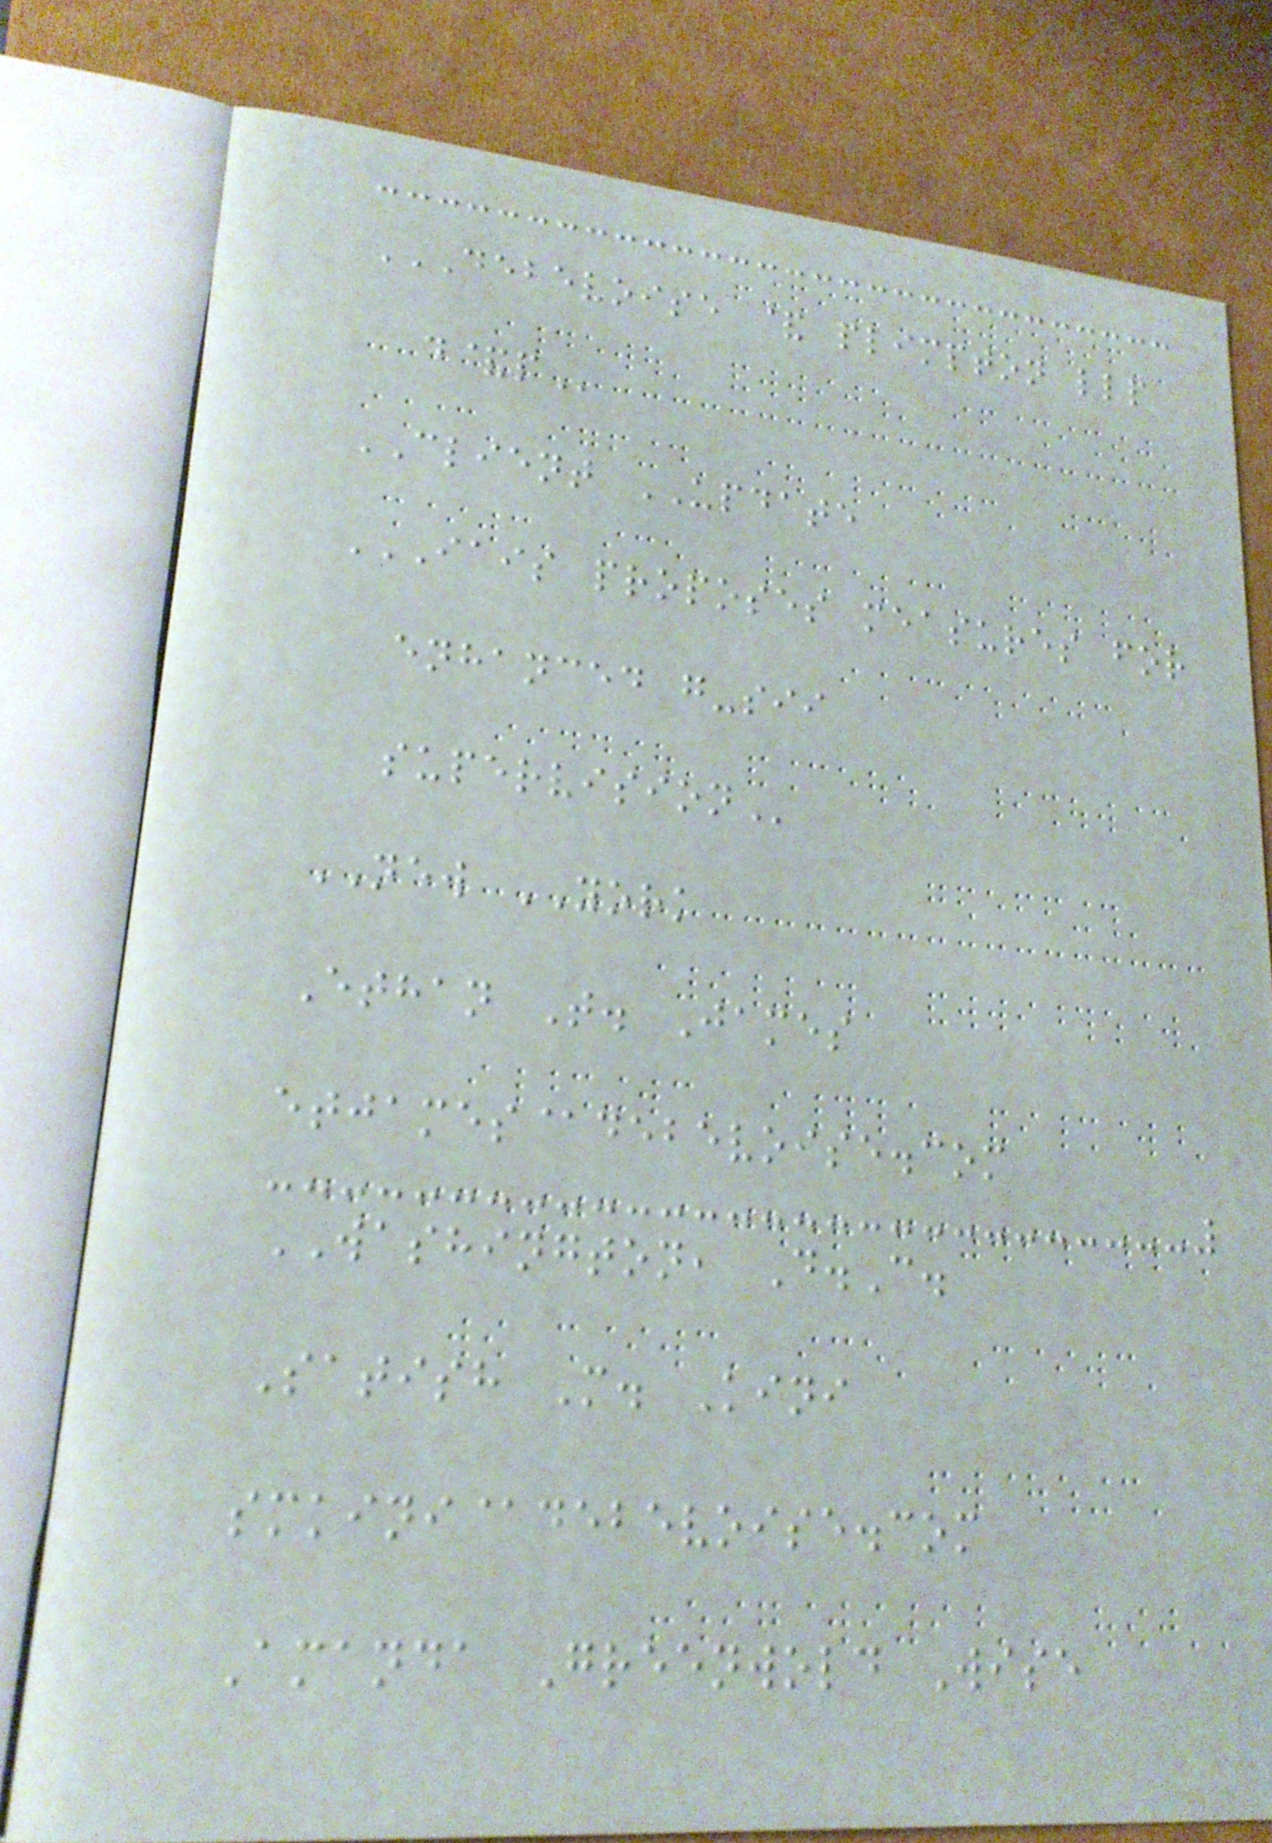DEBEVOISE & PLIMPTON LLP
D&P
CLIENT UPDATE
IAIS PROPOSES MEASURES FOR
ENHANCED G-SII
SUPERVISION
NEW YORK
Ethan T. James
etjames@debevoise.com
WASHINGTON, D.C.
Satish M. Kini
smkini@debevoise.com
Amanda Greenwold Wise
